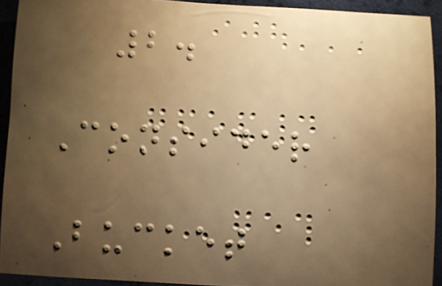2.
Consider
Bucket
